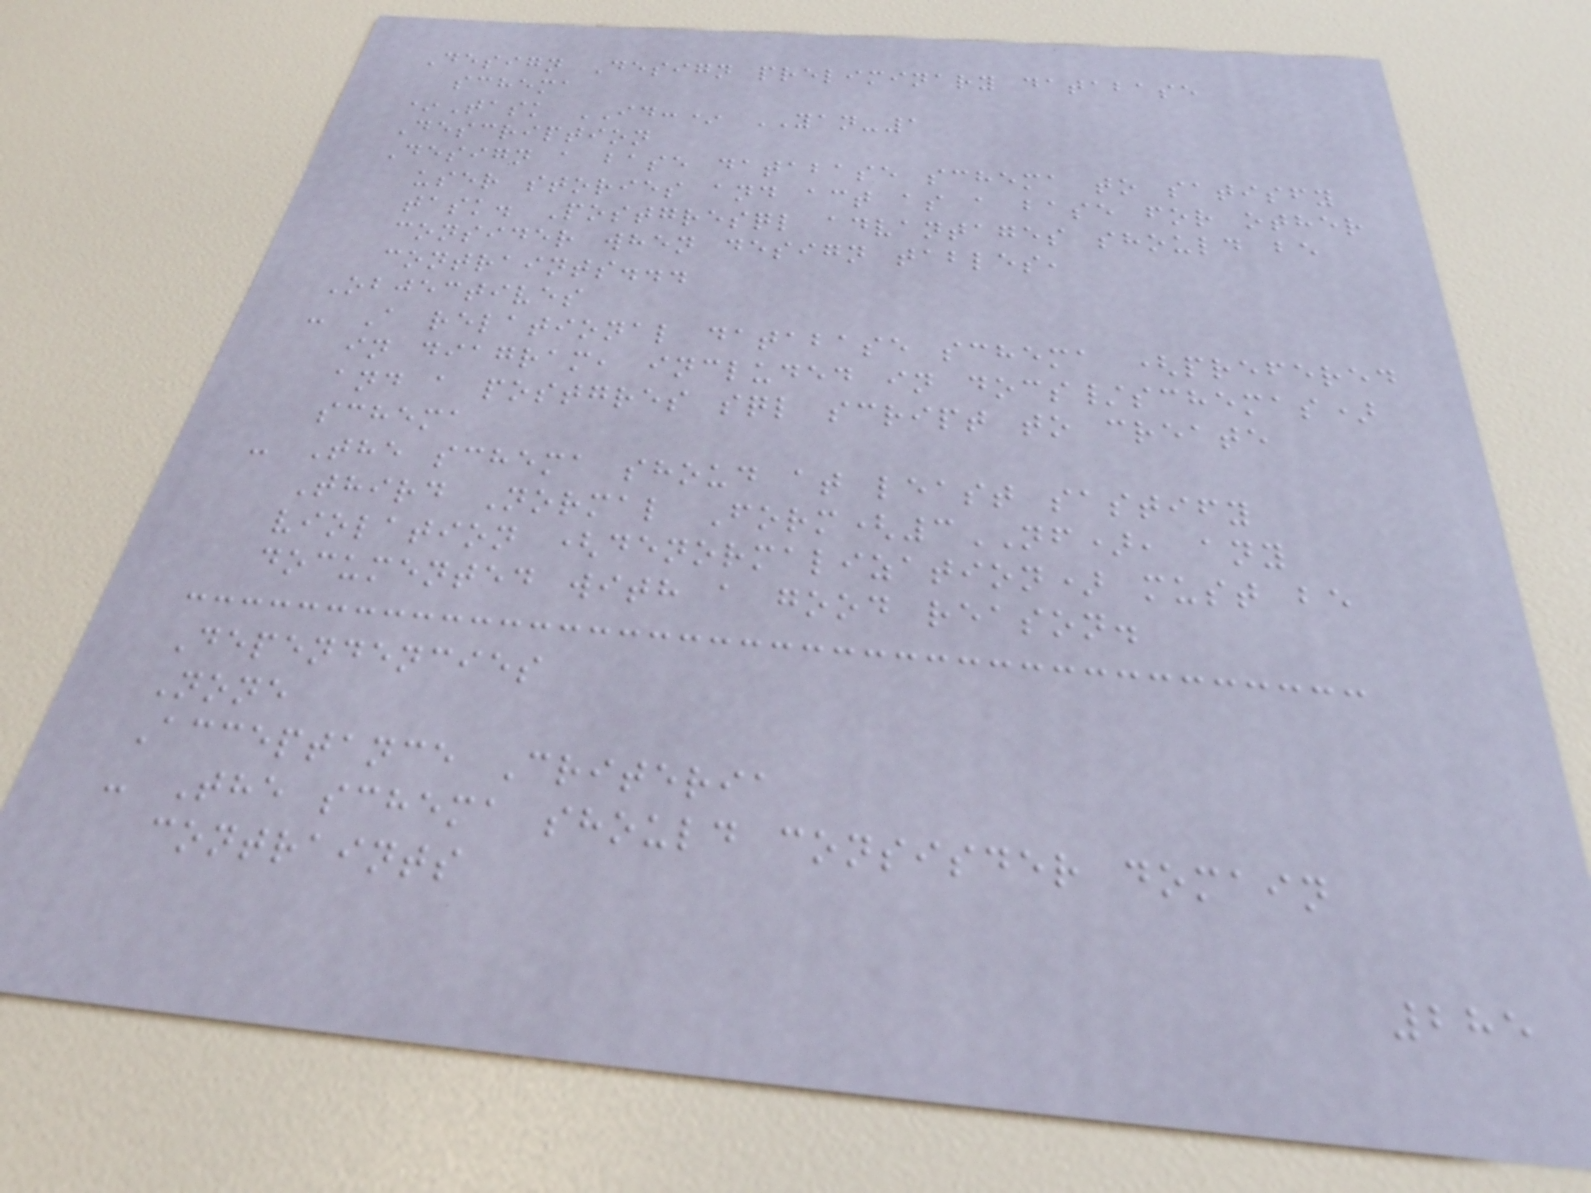Design Design preliminary database
schema
*Task ID:* YAN-1
Description
Design a base database schema to satisfy
user stories and act as a base for other
task. Postgresql advantages should be
consider when design tables,
contraints...
Objectives
- A relational database schema (prefered
in diagram, included in docs/schemas)
and a postgres sql script to create
schema
- The schema shoud at least sastify
Third Normal Form(3NF), any
violation (denormalization) must be
documented with a good reason.
Dependencies
None
Acceptance Criteria
- The schema should consisder domain
contraints
285
